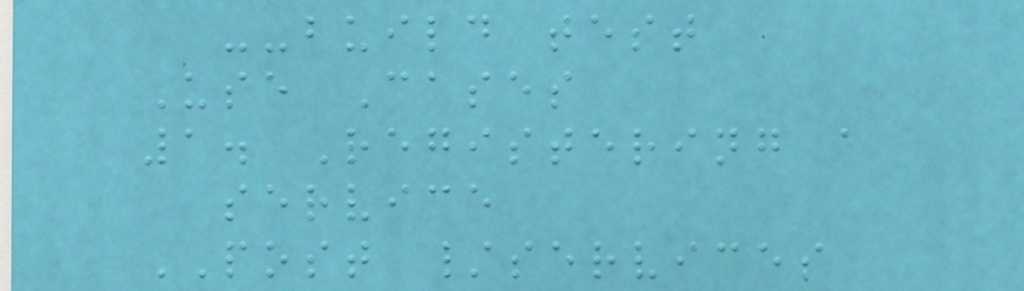--build test
Use Cases
1. Registering a
service
POST /services
